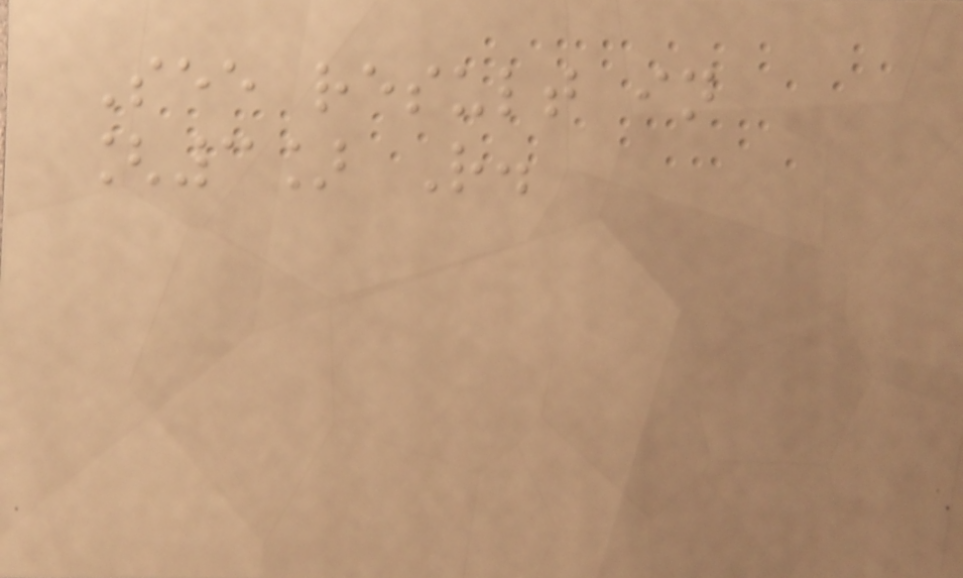See result in
[3] R.
